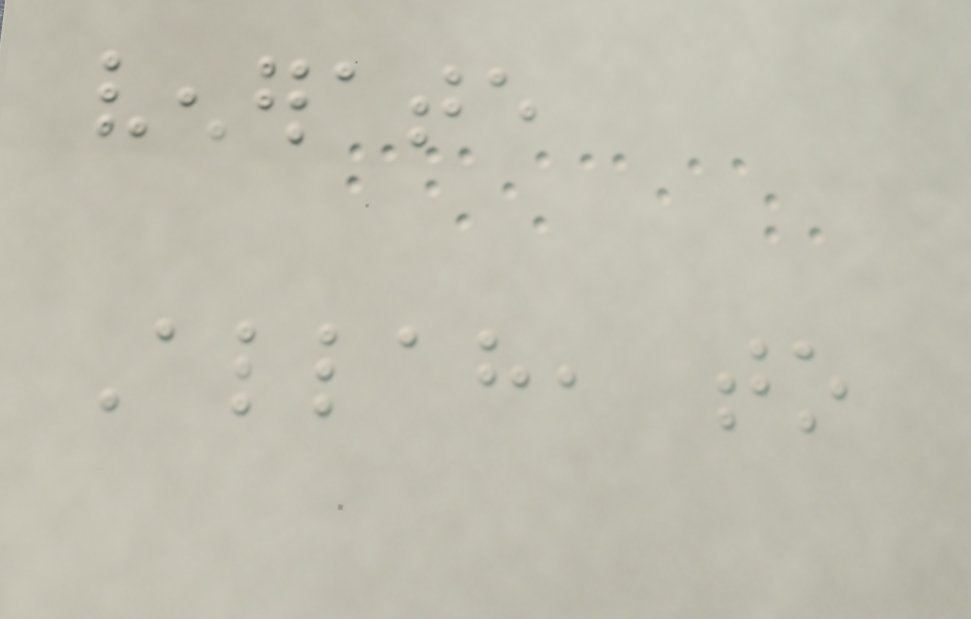venerate
Allah, to
